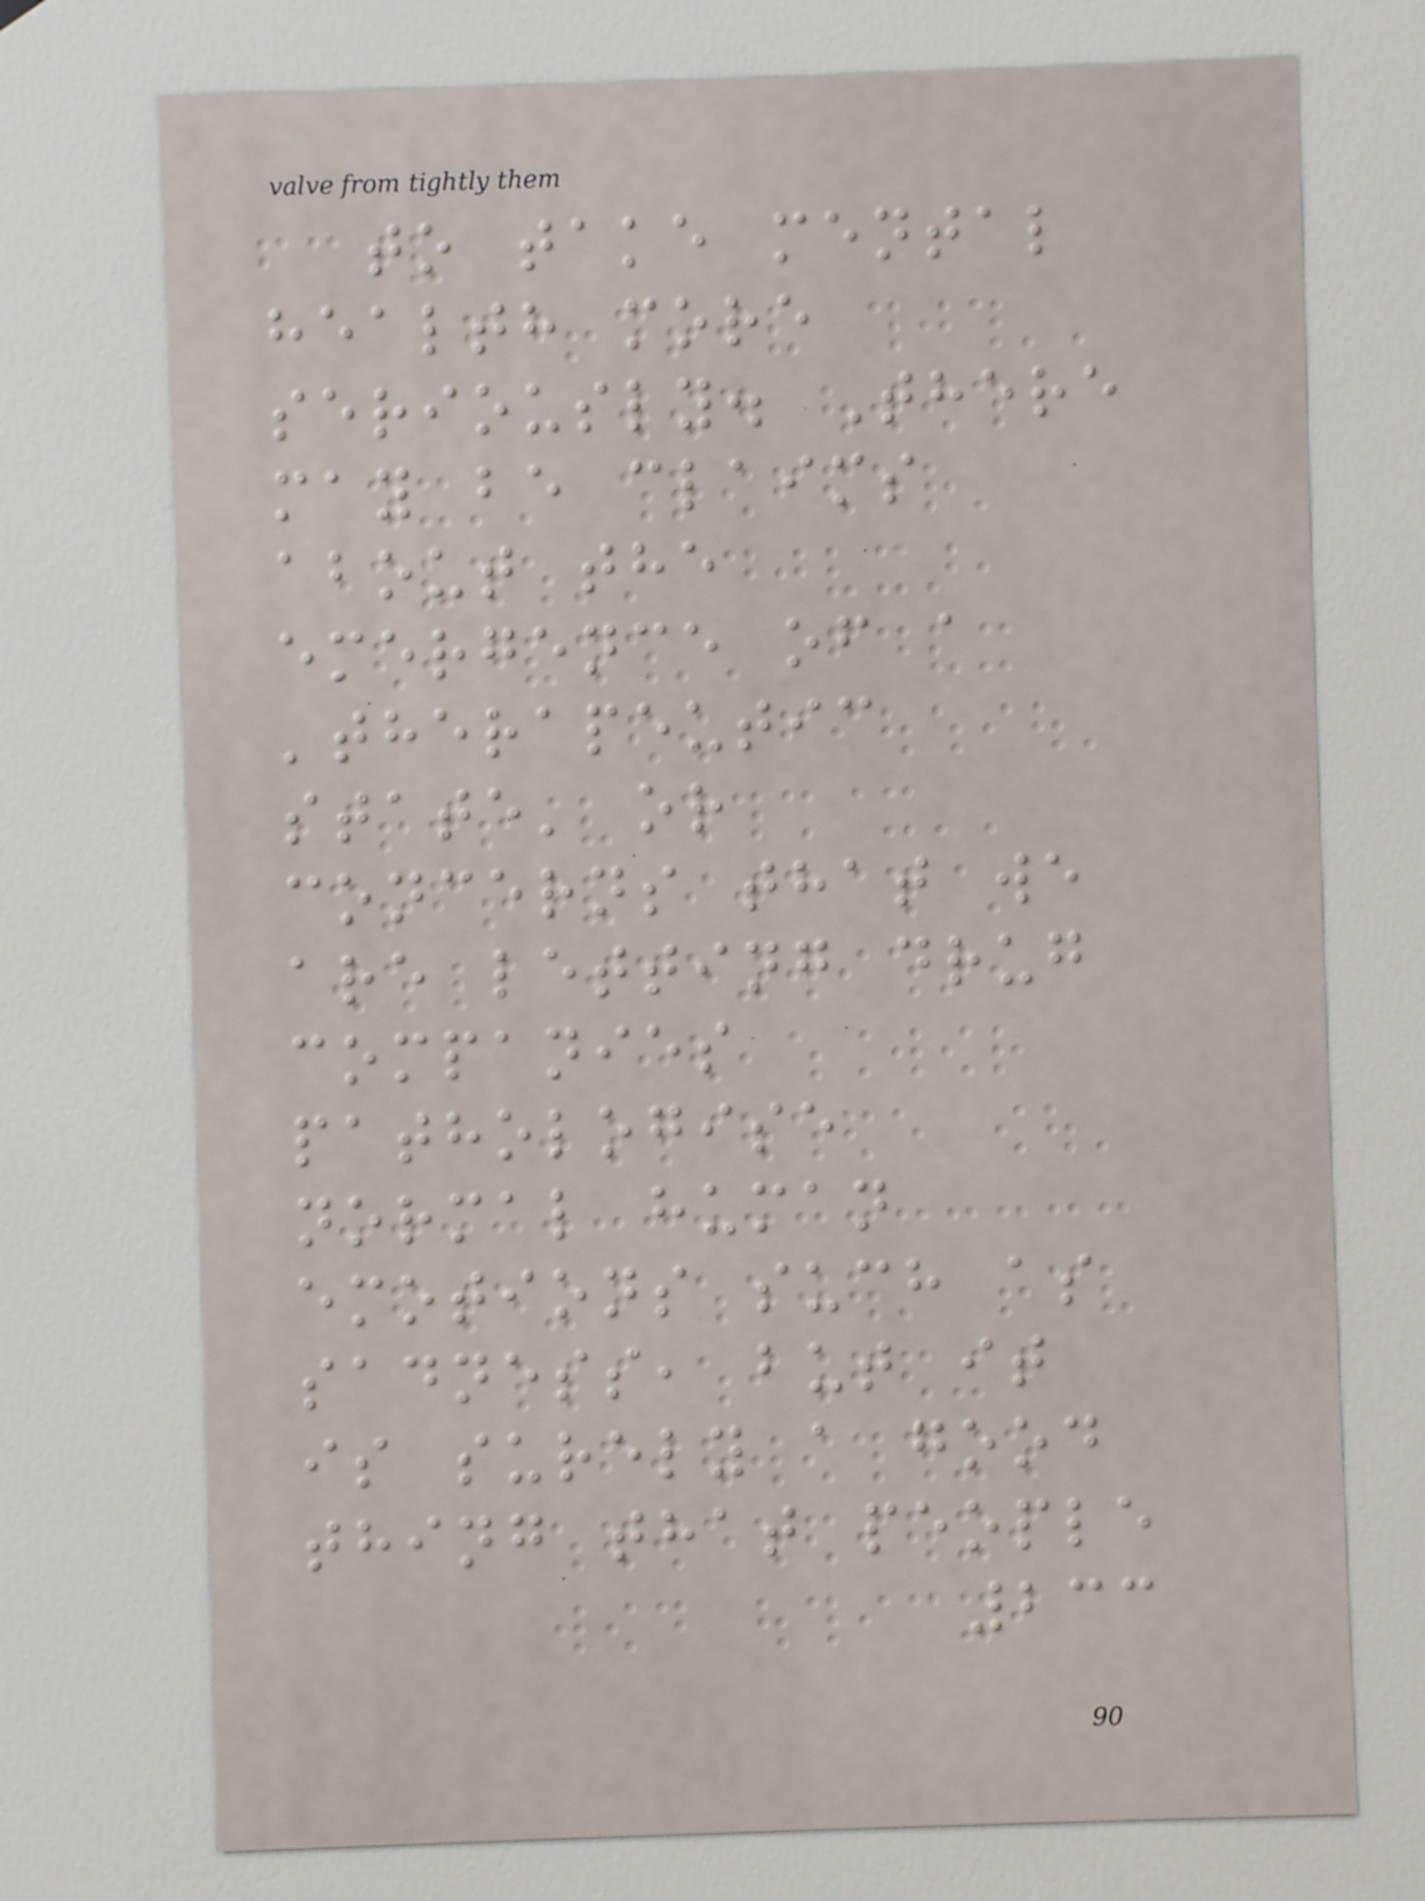to take mental
health more
seriously. There
may be claims
about the
emergence of a
'therapeutic
state' or
concerns that we
are letting drug
companies
pathologise
normal human
emotions such as
sadness, but it
is surely a good
thing that people
233
